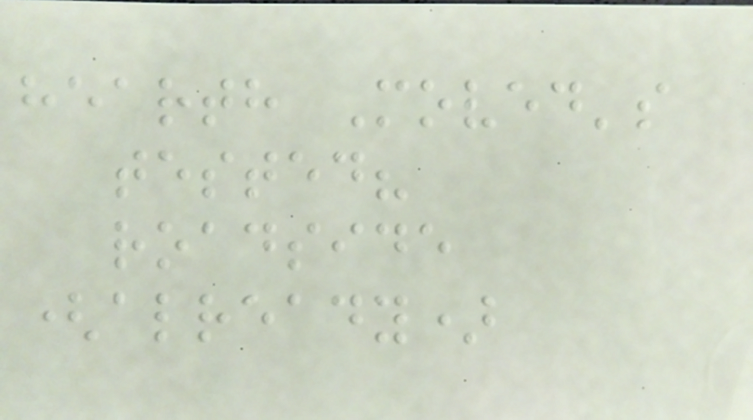hearth Moved's
tested?
roadside
(already)
